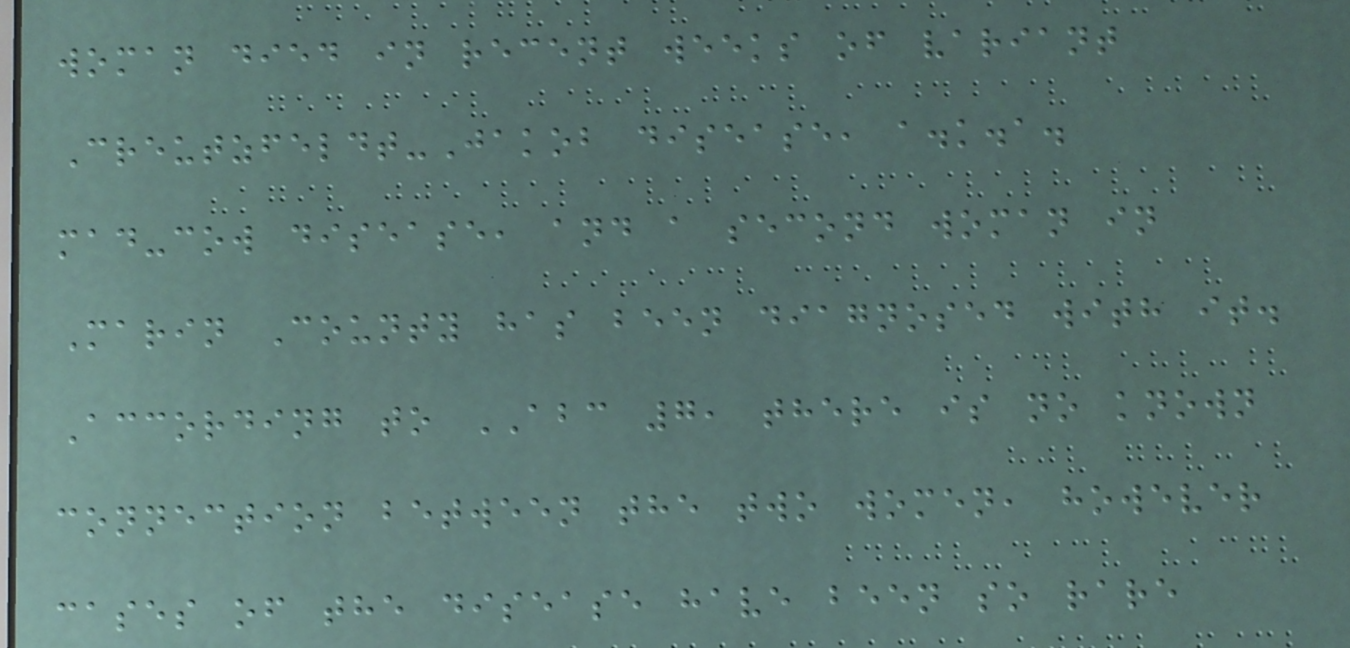woman died in recent weeks of variant
Creutzfeldt-Jakob disease, a.k.a.
mad-cow disease, and a second woman in
Marin County has been diagnosed with it.
According to ABC 7, there is no known
connection between the two women, however
cases of the disease have been so rare
